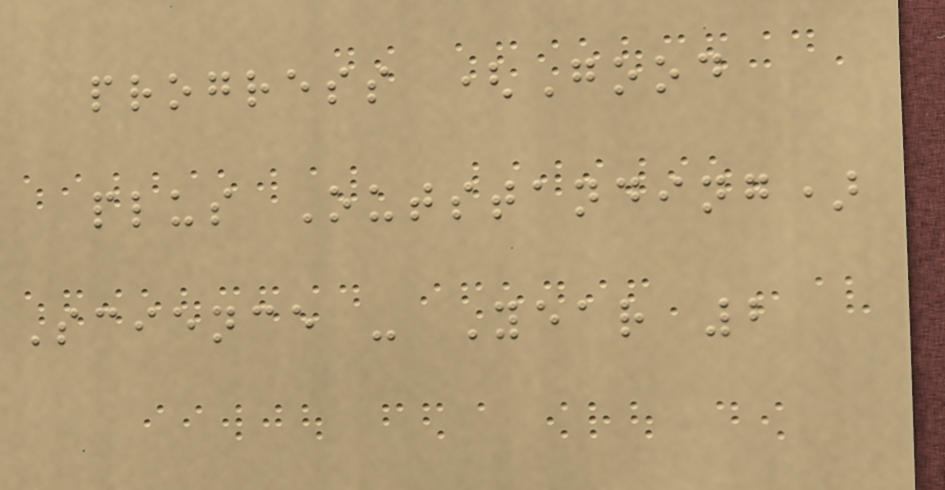progress (Good
plus Outstanding)
Science - Year 2
